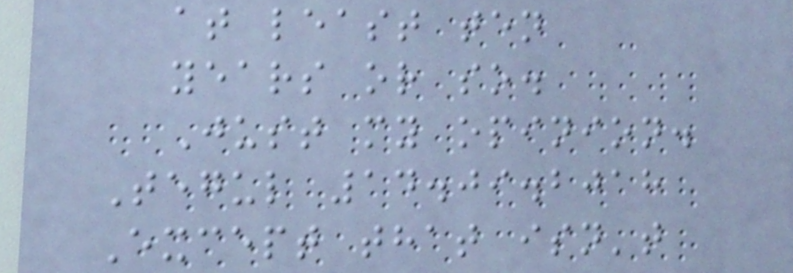at least ten
years or so.
Just my opinion.
Tegul 14.09.2018
Except that isn't
